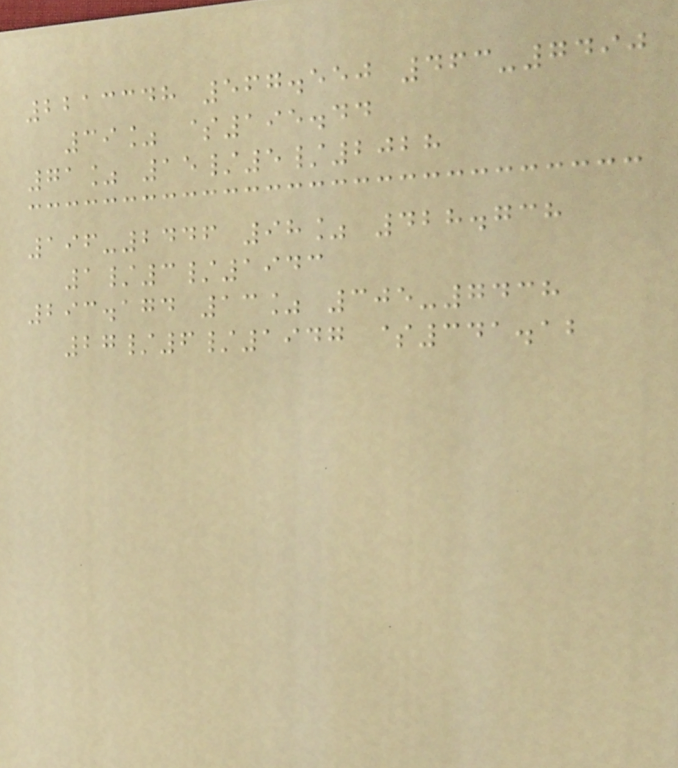2213348 567.550 463-7490
39% $195.44
71% 15/5/2028
196-2446 98% 428.738
1/3/1943
293.174 13% 305-7438
27/6/1947 $341.12
